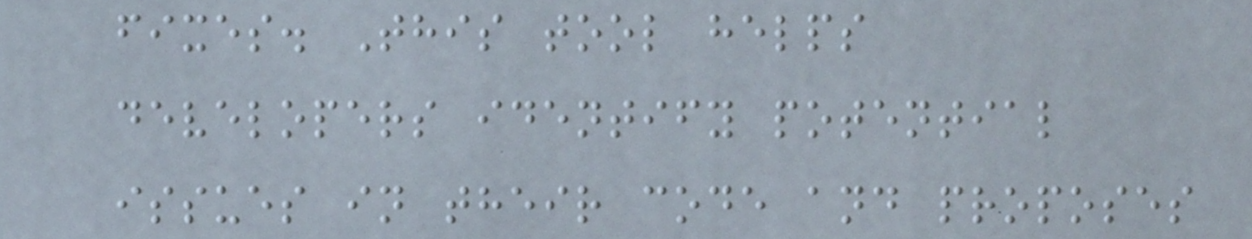fixes. This tool helps
developers identify potential
issues in their code and proposes
